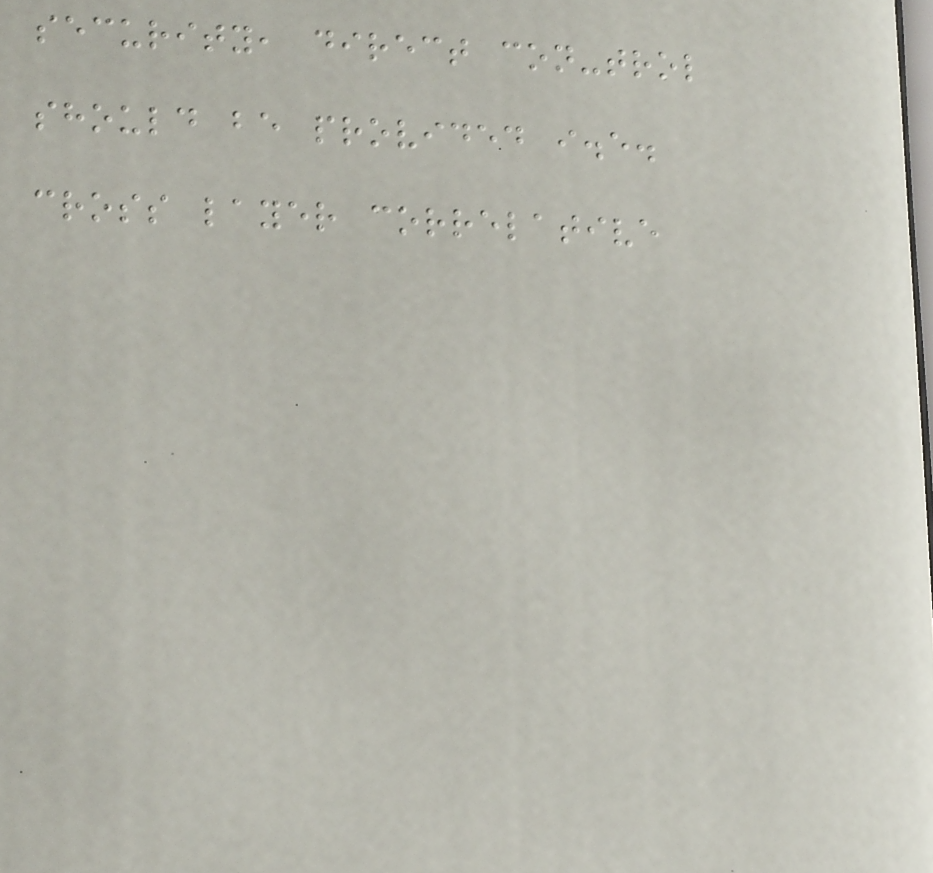security, direct con-trol
should be provided i.e.
cross layer correlative
